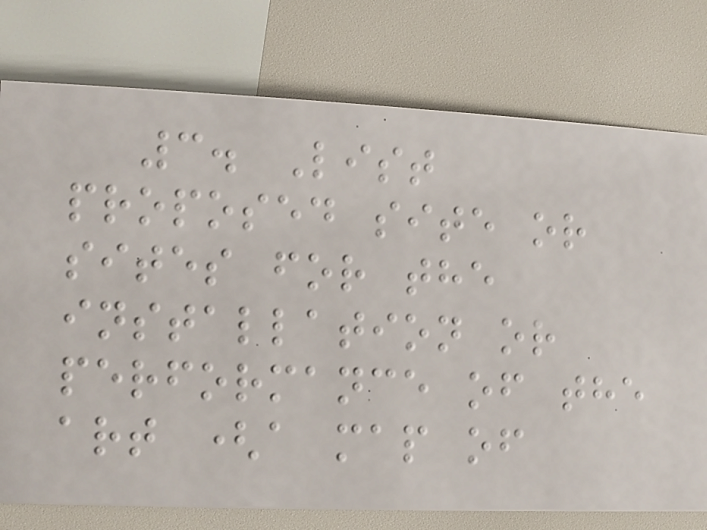3. List
proposed site or
sites for the
installation or
performance of the
art (a map of
